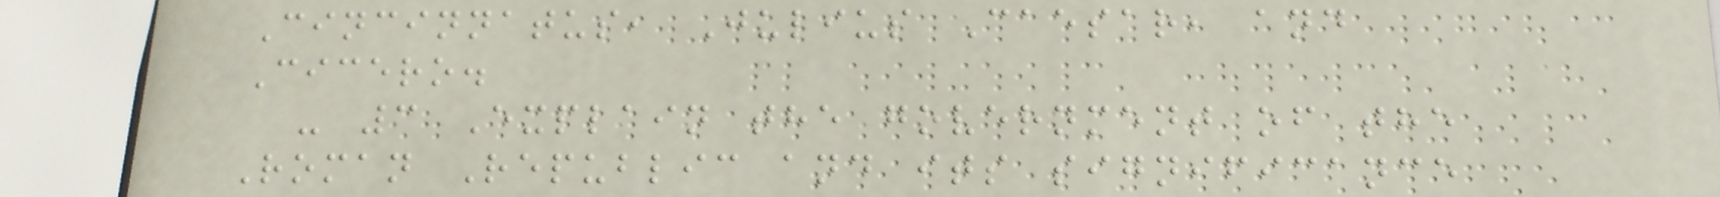Cincinnatus, Julius Caesar, and
Cicero.
- 3 Explain the government of the
Roman Republic and its significance
